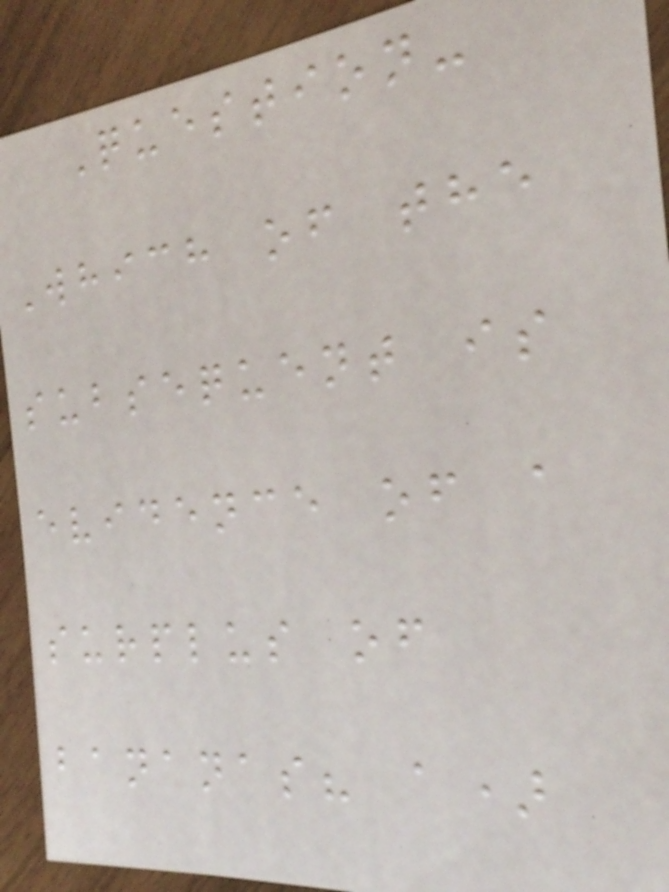Question-
Which of the
subsequent is
evidence of a
surplus of
bananas? a)
